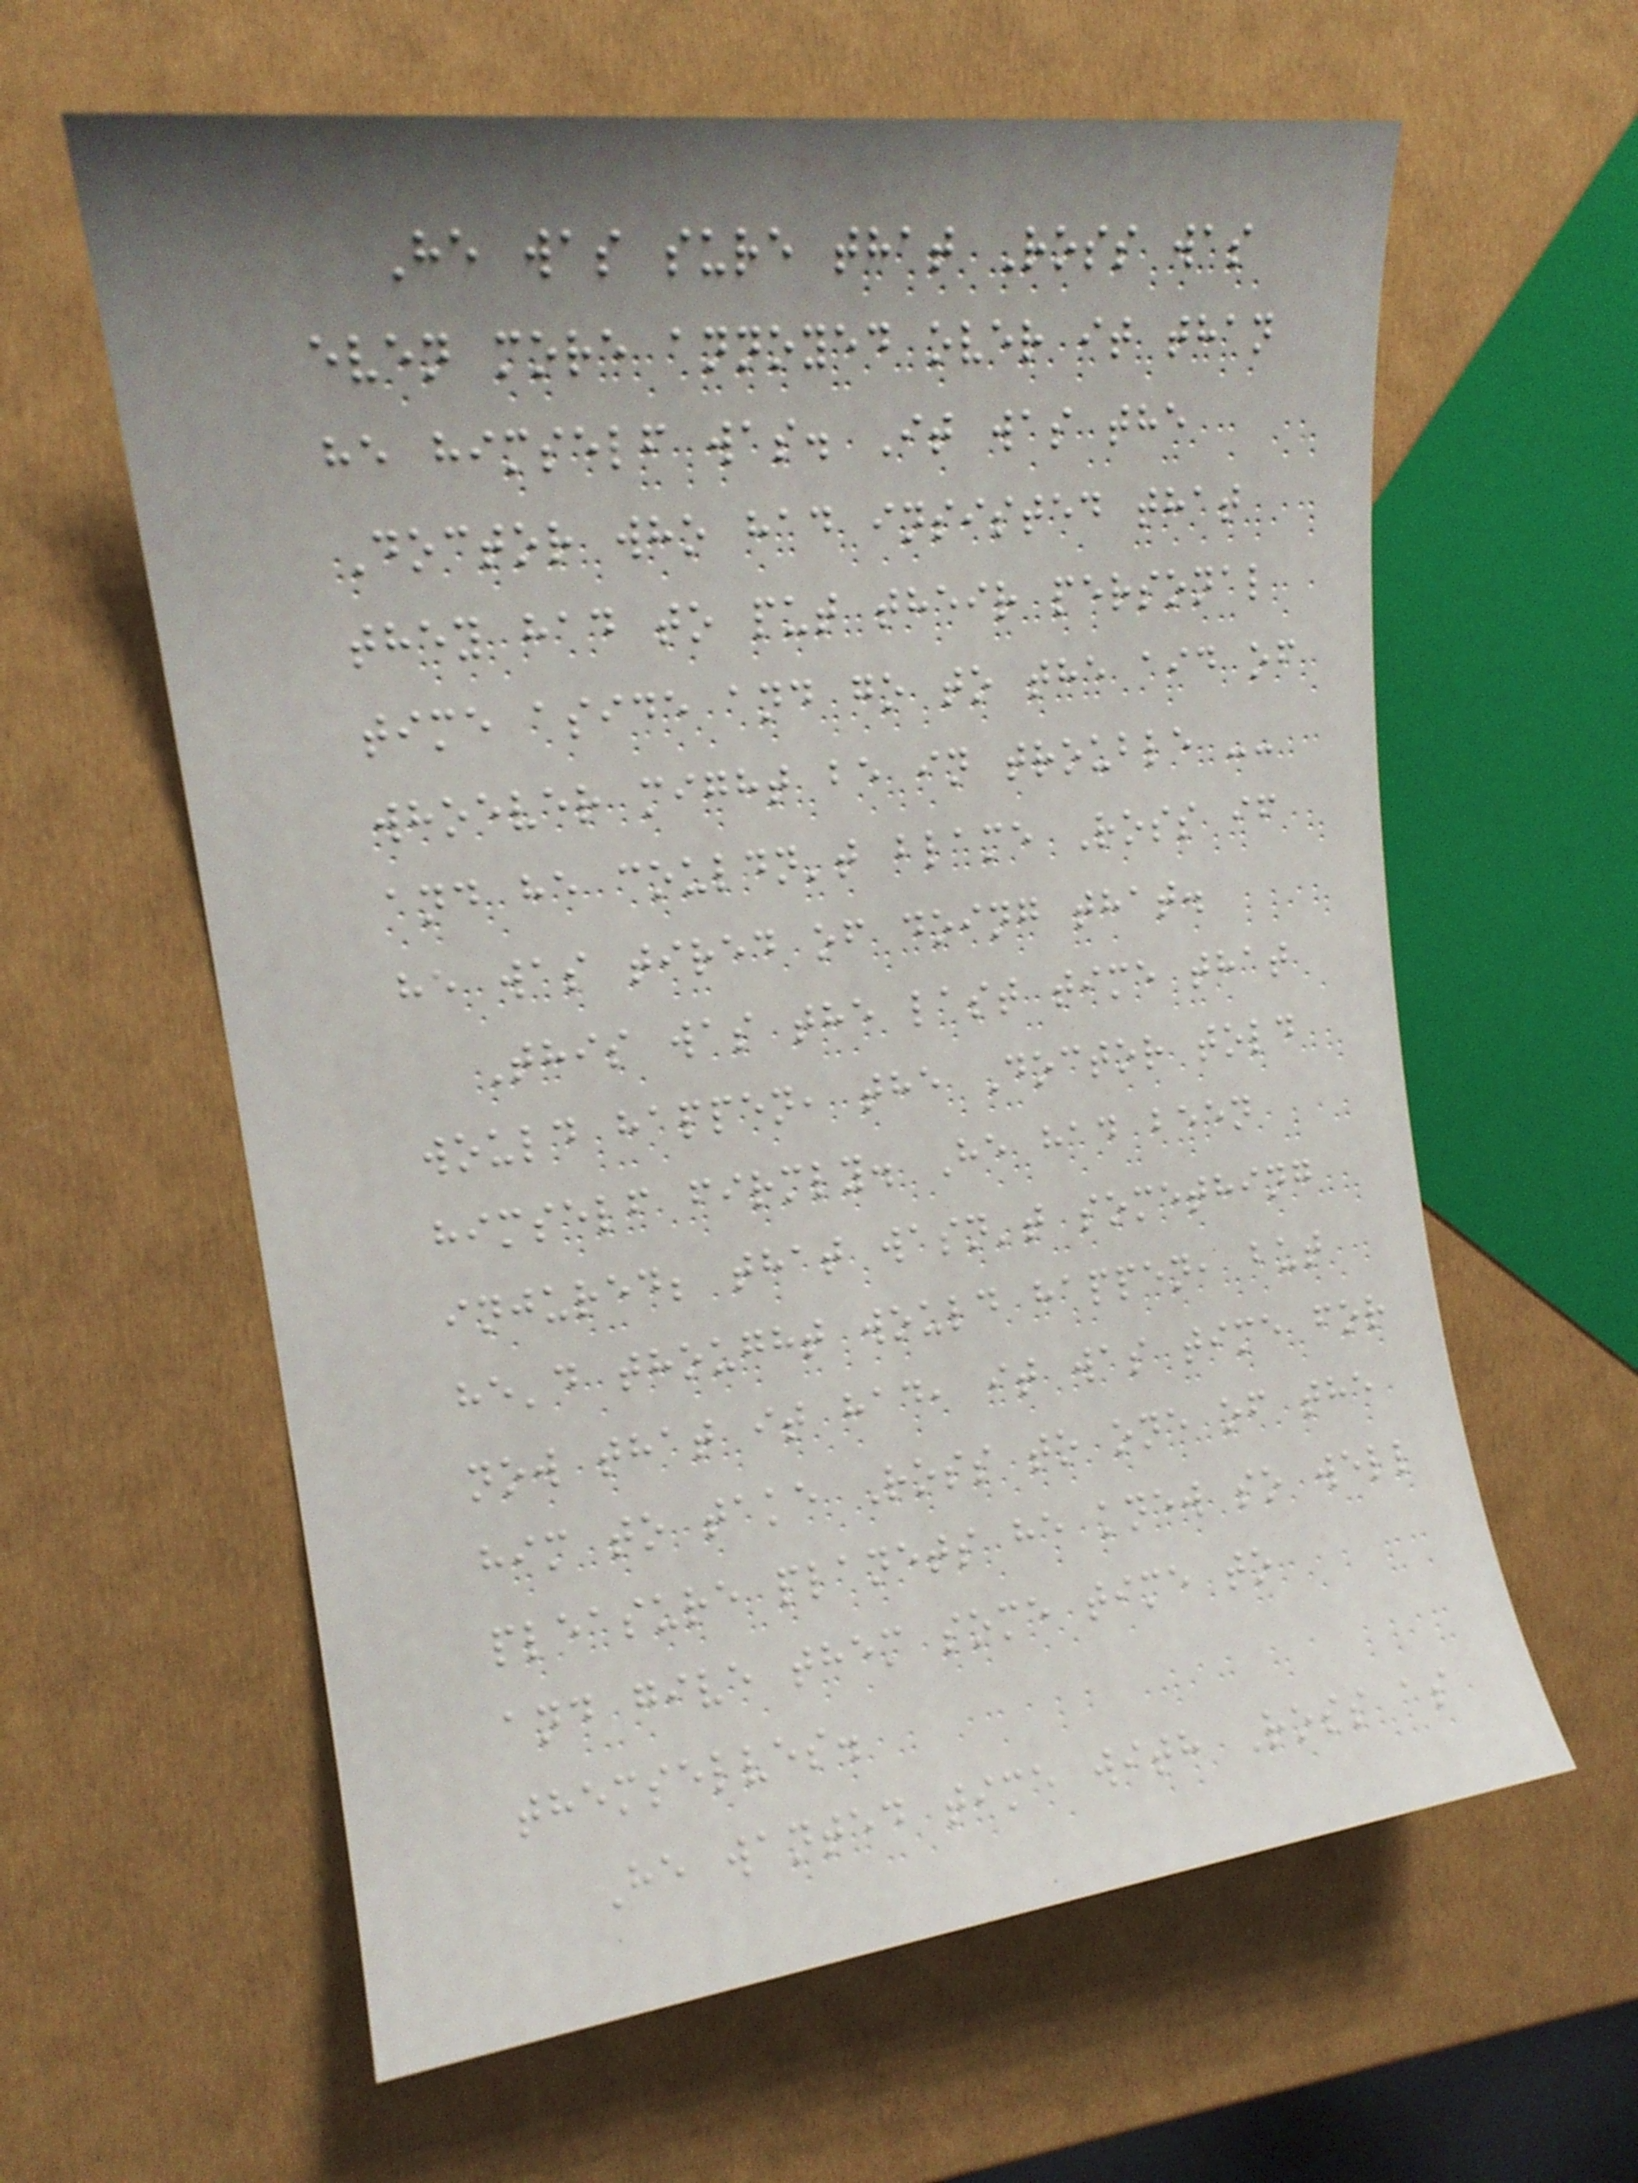He was sure that Ross was
even more annoyed over it than
he himself was. It was the
Doctor who had insisted that
they had to put their personal
time aside and go to the aid of
whoever might be in trouble --
and he couldn't blame Ross if
he was tired of doing that.
This was the last time that
would happen, the Doctor told
himself firmly. He had been
injured; that wasn't something
he'd thought would happen, but
now that it had, it was time for
him to take Ross to one of the
pleasure planets he knew so well
and give them some time to
themselves.
He wanted time with Ross as
